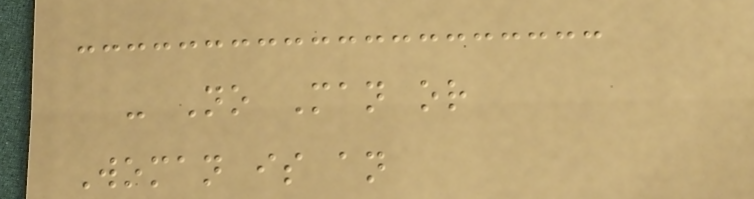- No Man or
Woman is an
